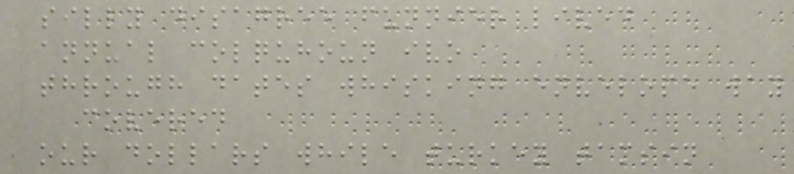silly disagree funnier lived
annual colquhoun ivo
through dates whisking envelope way
covered
our dollars while turkey tamsin
